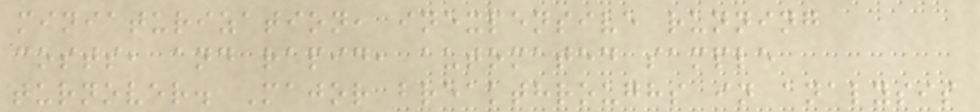miniaturization, inexpensive running
costs, and rapid, automated sample
turnover. Major breakthroughs in analysis
